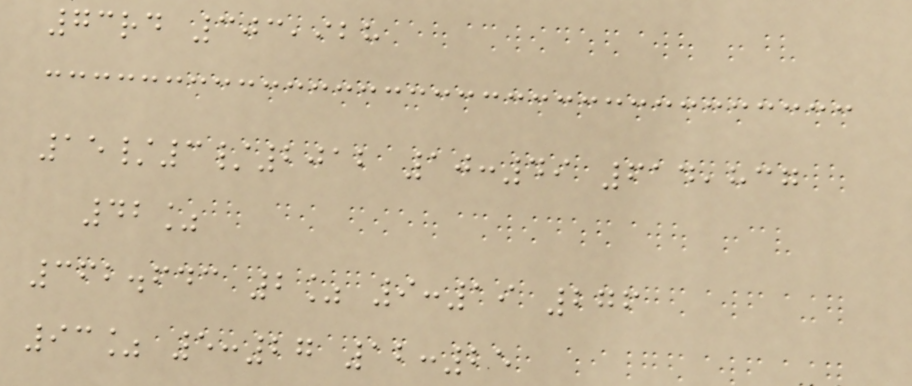73rd 303,928
15/3/2012 10:49 614,837
42%
362.643 2% 9:19 276
93% 5:27 12:25
